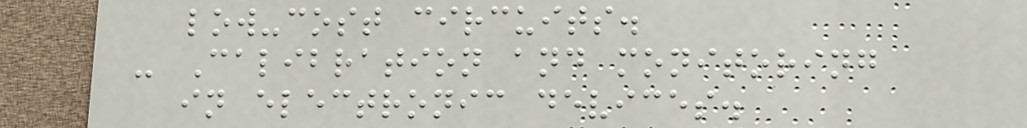low-cost circuits.
- Calibration and monitoring
in electronic devices.
